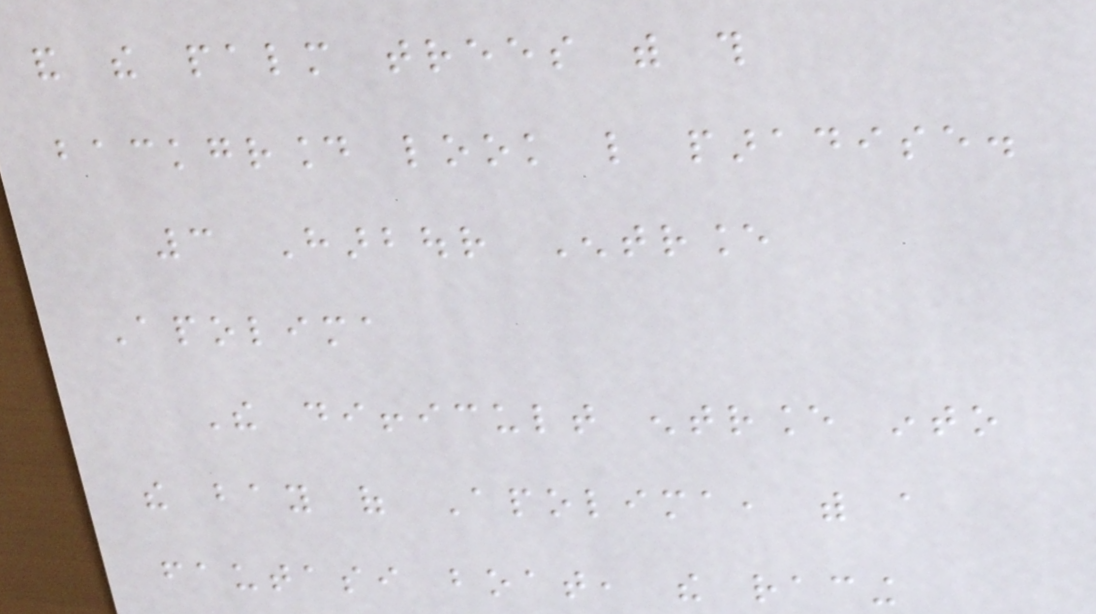and the palm trees with this
background look like paradise.
3 Harbour Entrance
Apolima
The difficult entrance into
the bay of Apolima, with a
fautasi boat, the racing
